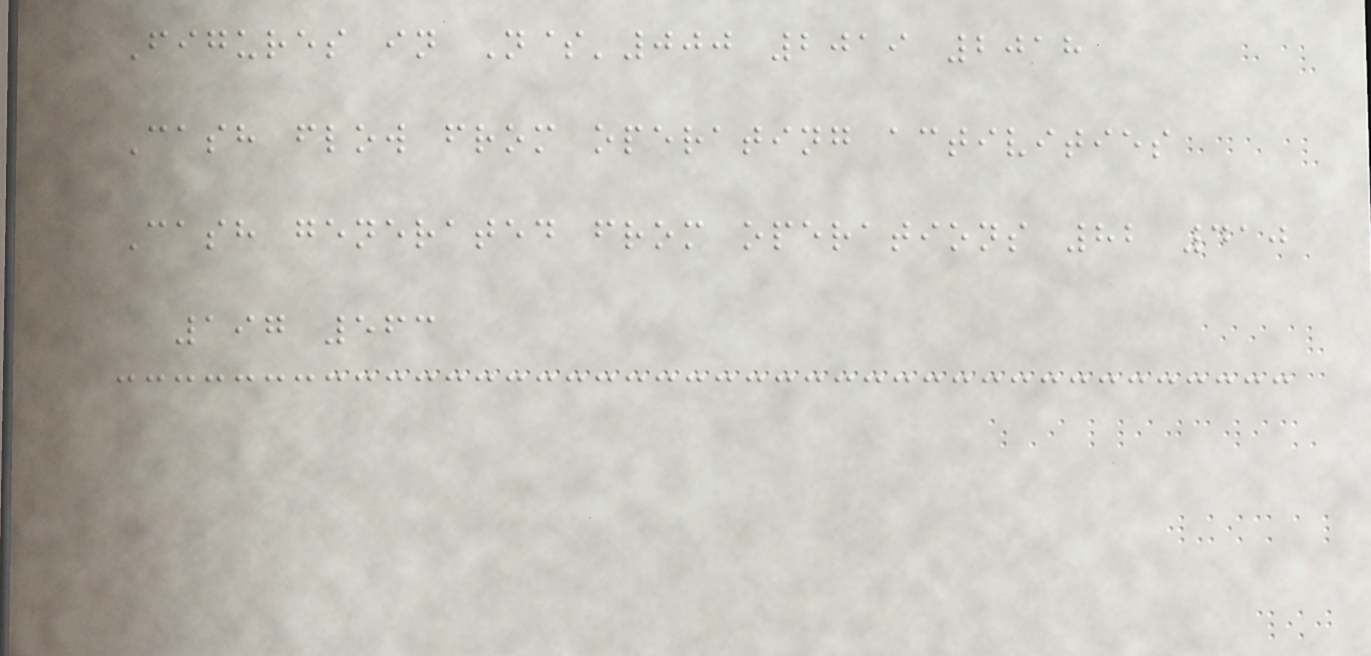Figures in N$'000 2019 2018
Cash flow from operating activities
Cash generated from operations 82 410
197 563
